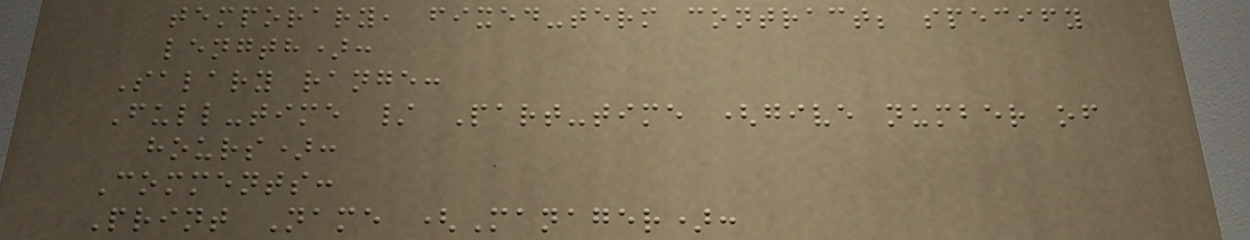temporary, fixed-term contract; specify
length):
Salary range:
Full-time / Part-time (give number of
hours):
Comments:
Print Name (Manager):
